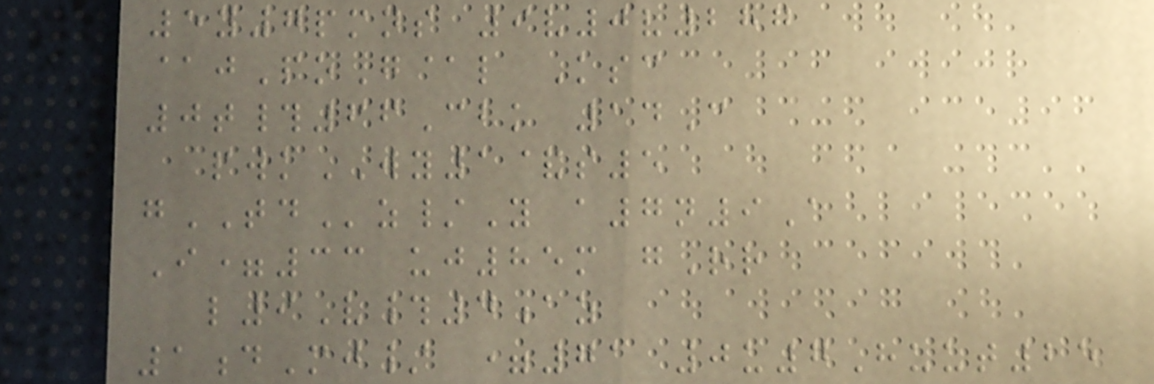5y7pmns 9v0v287
@jPoG@l Ksc
0t#66Cbk 14C
pwkWY1&s5
gTDz/Y a7n9A
I=33 uj85m gRr
l9V#4az
1dMj/ =71 0u7Huut25
